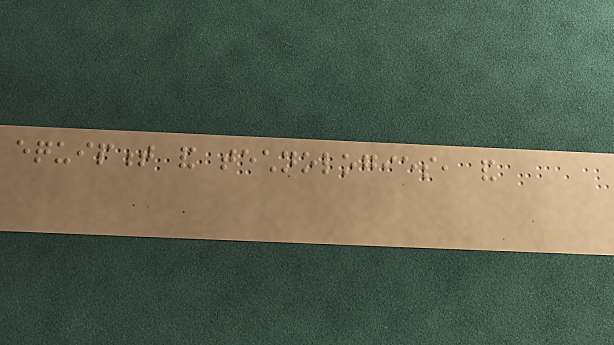equipment and technologies, and
